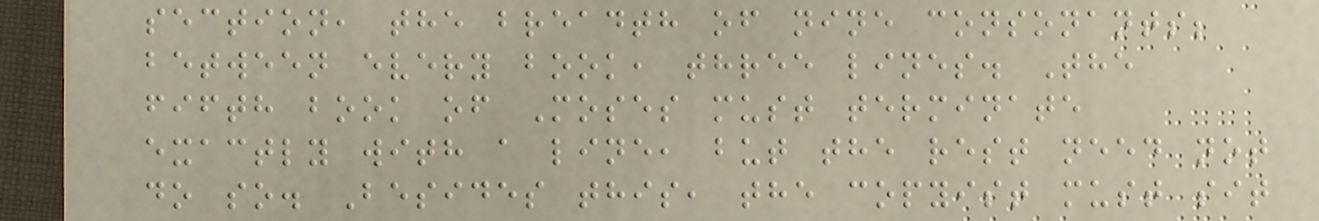section, the breadth of nine consonants;
between every book, three lines. The
fifth book of Moses must terminate
exactly with a line, but the rest need not
do so. Besides this, the copyist must sit
